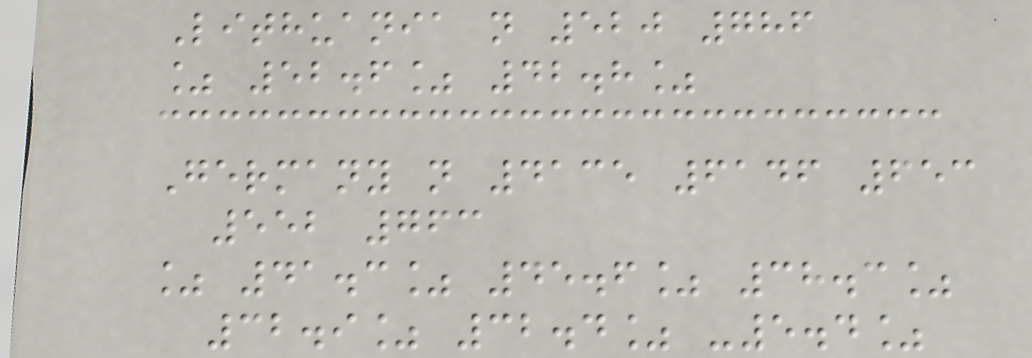Lithuania n 520 786
% 52.6% 42.8%
Germany n 4135 6146 653
552 763
% 41.3% 45.6% 38.3%
32.9% 32.4% -5.4%
